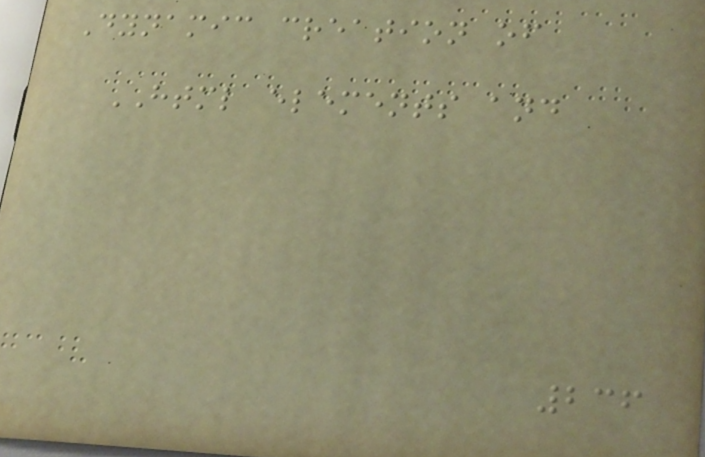Dynamic creation of
HTML elements and
236
